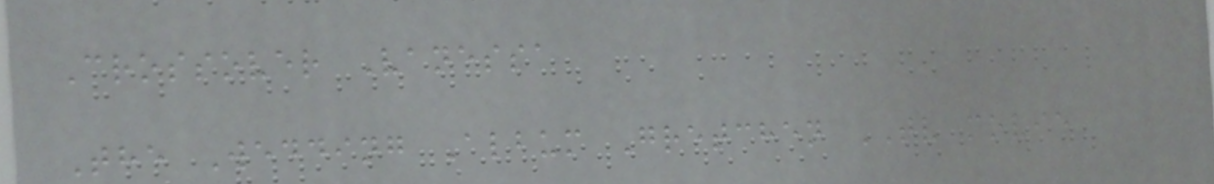Crossover Vanessa
The Wedding Album Gretchen TV movie
